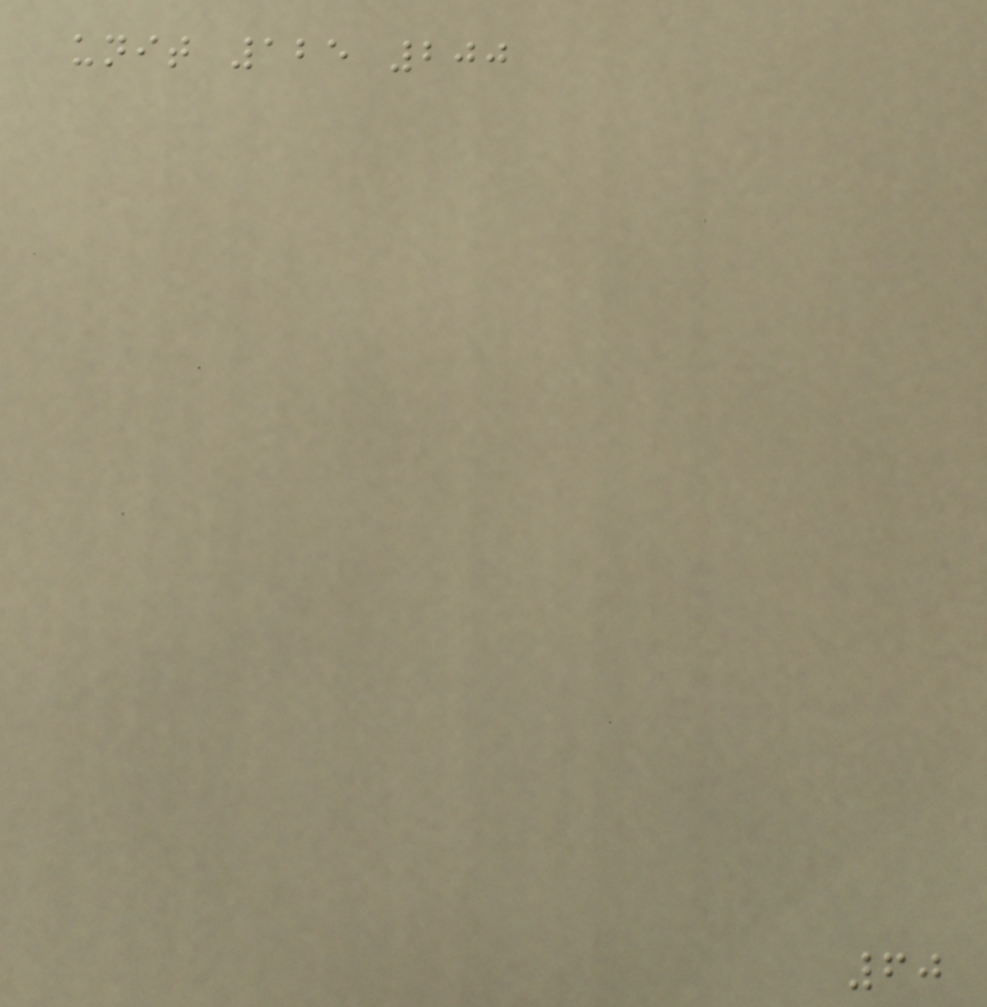unit 125 200
60
